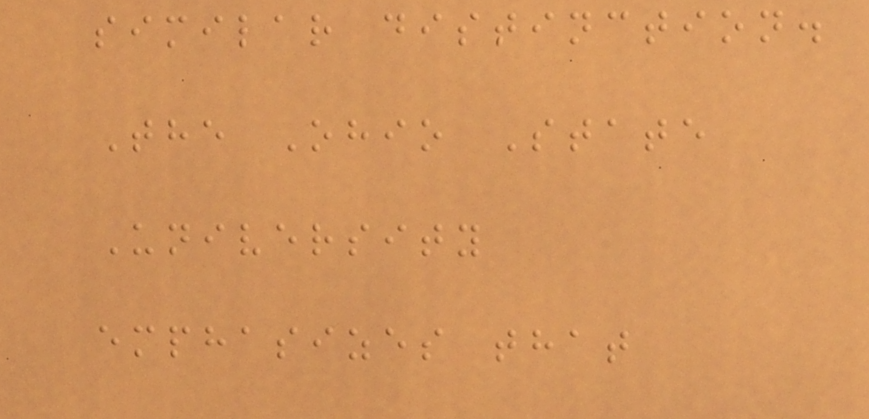similar distinction.
The Ohio State
University
emphasizes that
